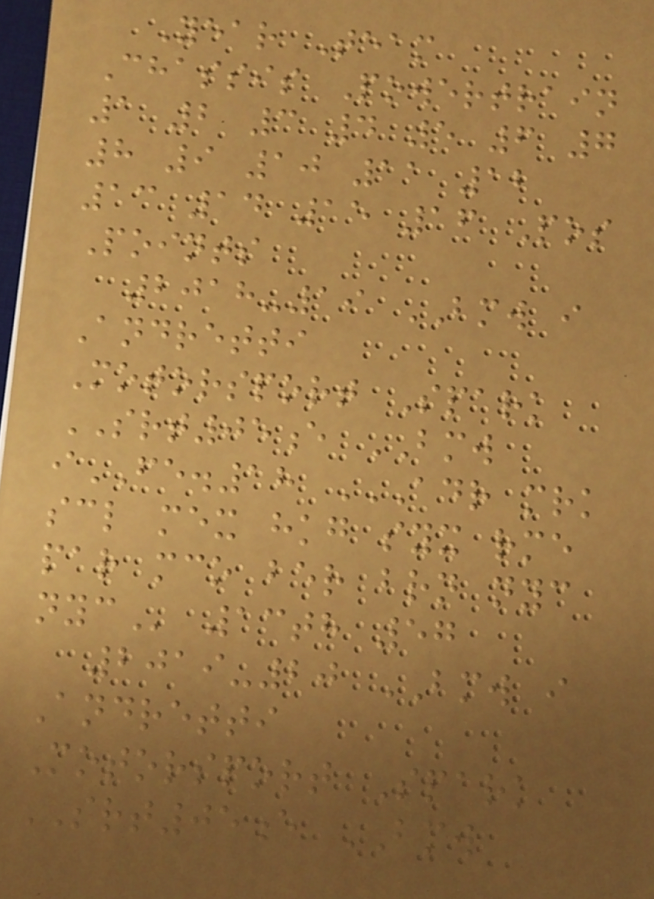Year Team
Chassis Powertrain
1 2 3 4 5 6 7
8 9 10 11 12
13 14 15 16 Pos
Points
2018-19 BMW i
Andretti
Motorsport Spark
SRT05e BMW
iFE.18 ADR MRK
SCL MEX HKG SYX RME
PAR MCO BER BRN NYC
NYC 13th 57
2019-20 BMW i
Andretti
Motorsport Spark
SRT05e BMW
